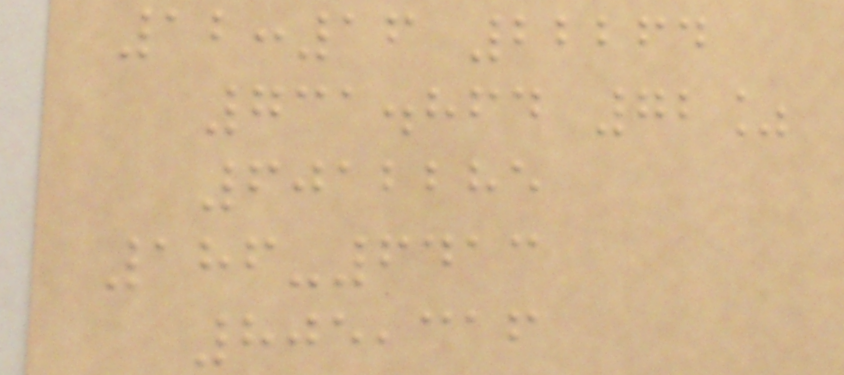12:16 22264
731.864 72%
6012285
186-6413
805,316
